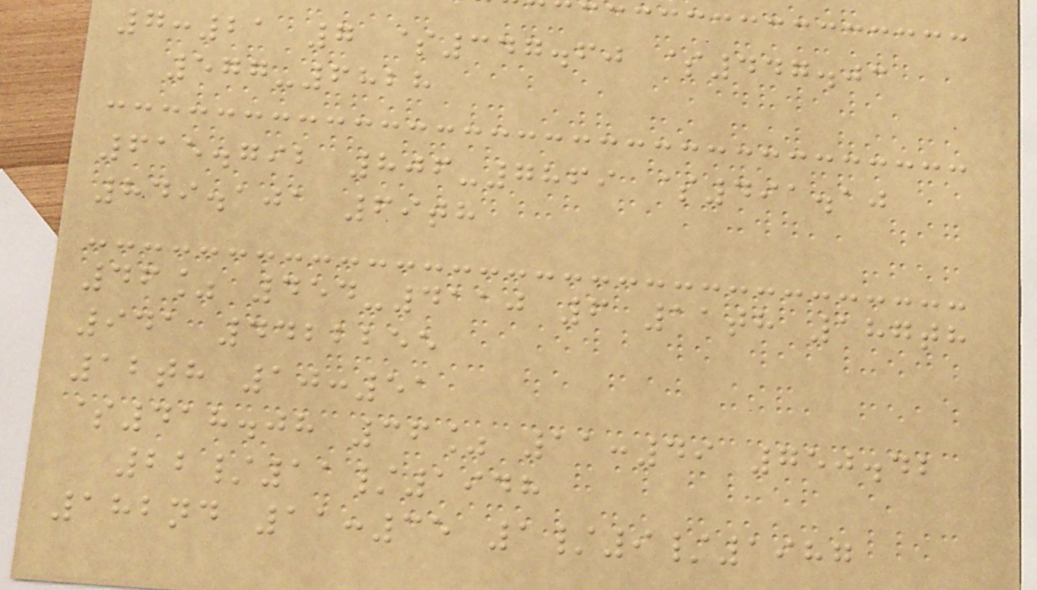7:21 7 $347.60 $447.03
577-6828
615.792 806-7869 $491.10
849.101 69th
46% 454-4110 6 11th 187th
941 4422255
12th 10:51
$418.08 36% 11:49 750.42
22/11/1948
182nd 11:35 1/9/1987
